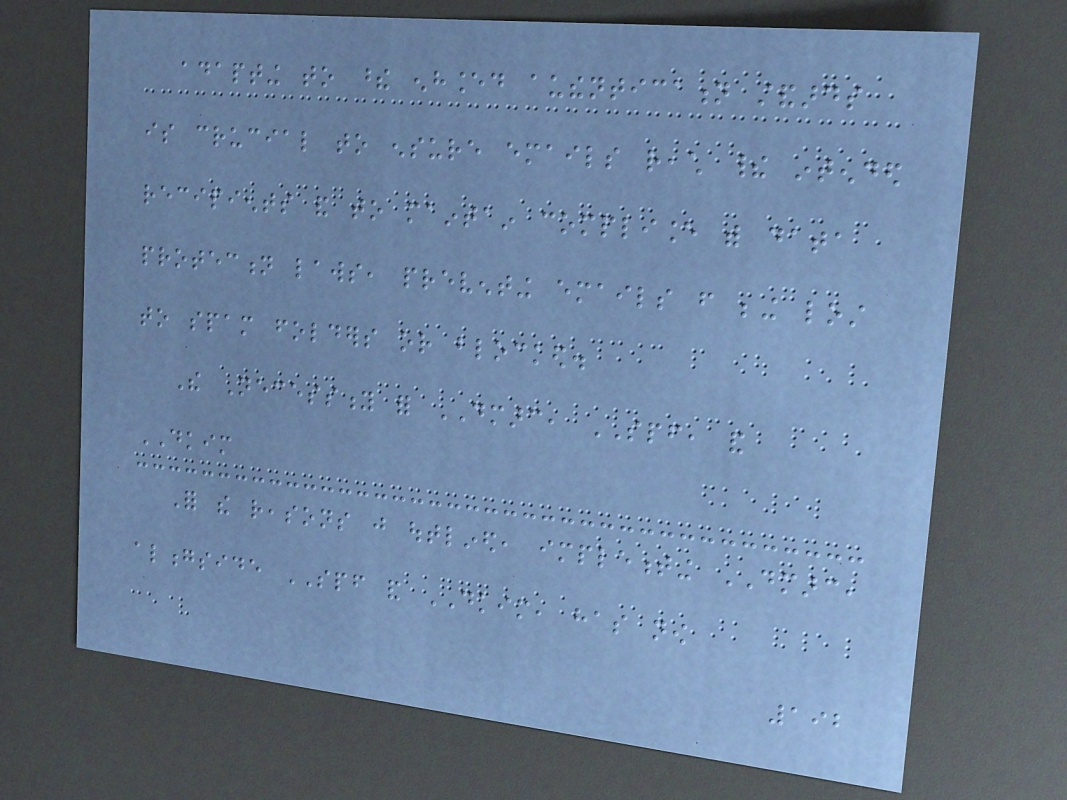adapting to these enhanced authentication standards
is crucial to ensure emails reach their intended
recipients and to maintain compliance with data
protection laws, preventing emails from being lost
to spam folders or blocked.
The Necessity for DMARC, SPF, and
DKIM
For the reasons just outlined, implementing DMARC,
alongside SPF and DKIM, has now
192
